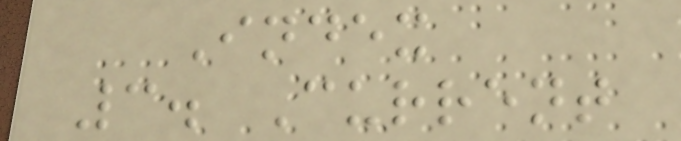Index
3. Current
